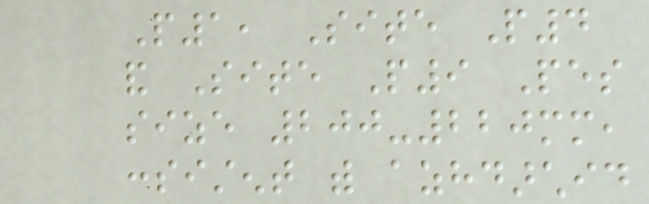P1, Site P4
and Site P9 Pes
size 200-220mm,
consistent with azhdarchid
